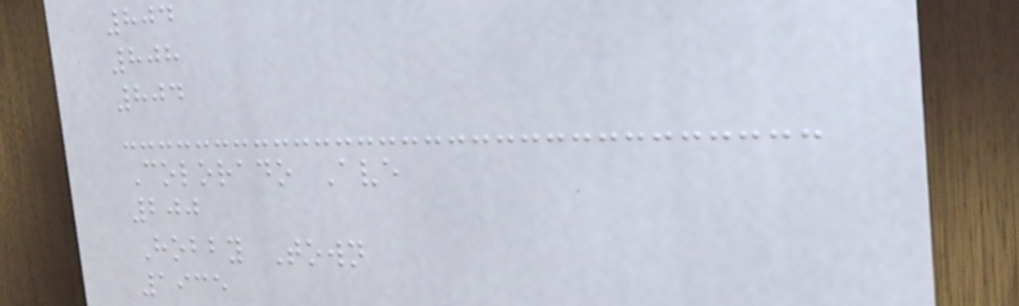804
808
804
Colorado Ave
200
Hobby Town
1935
